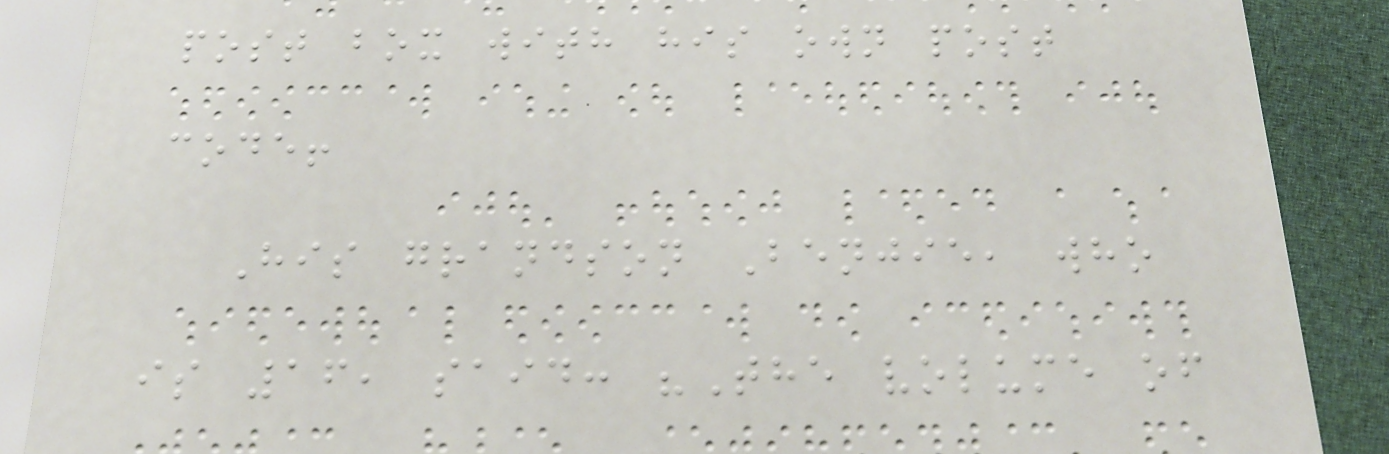post box with his own post
code!
His grandson Benjie, who
is 16, said: "The volume of
